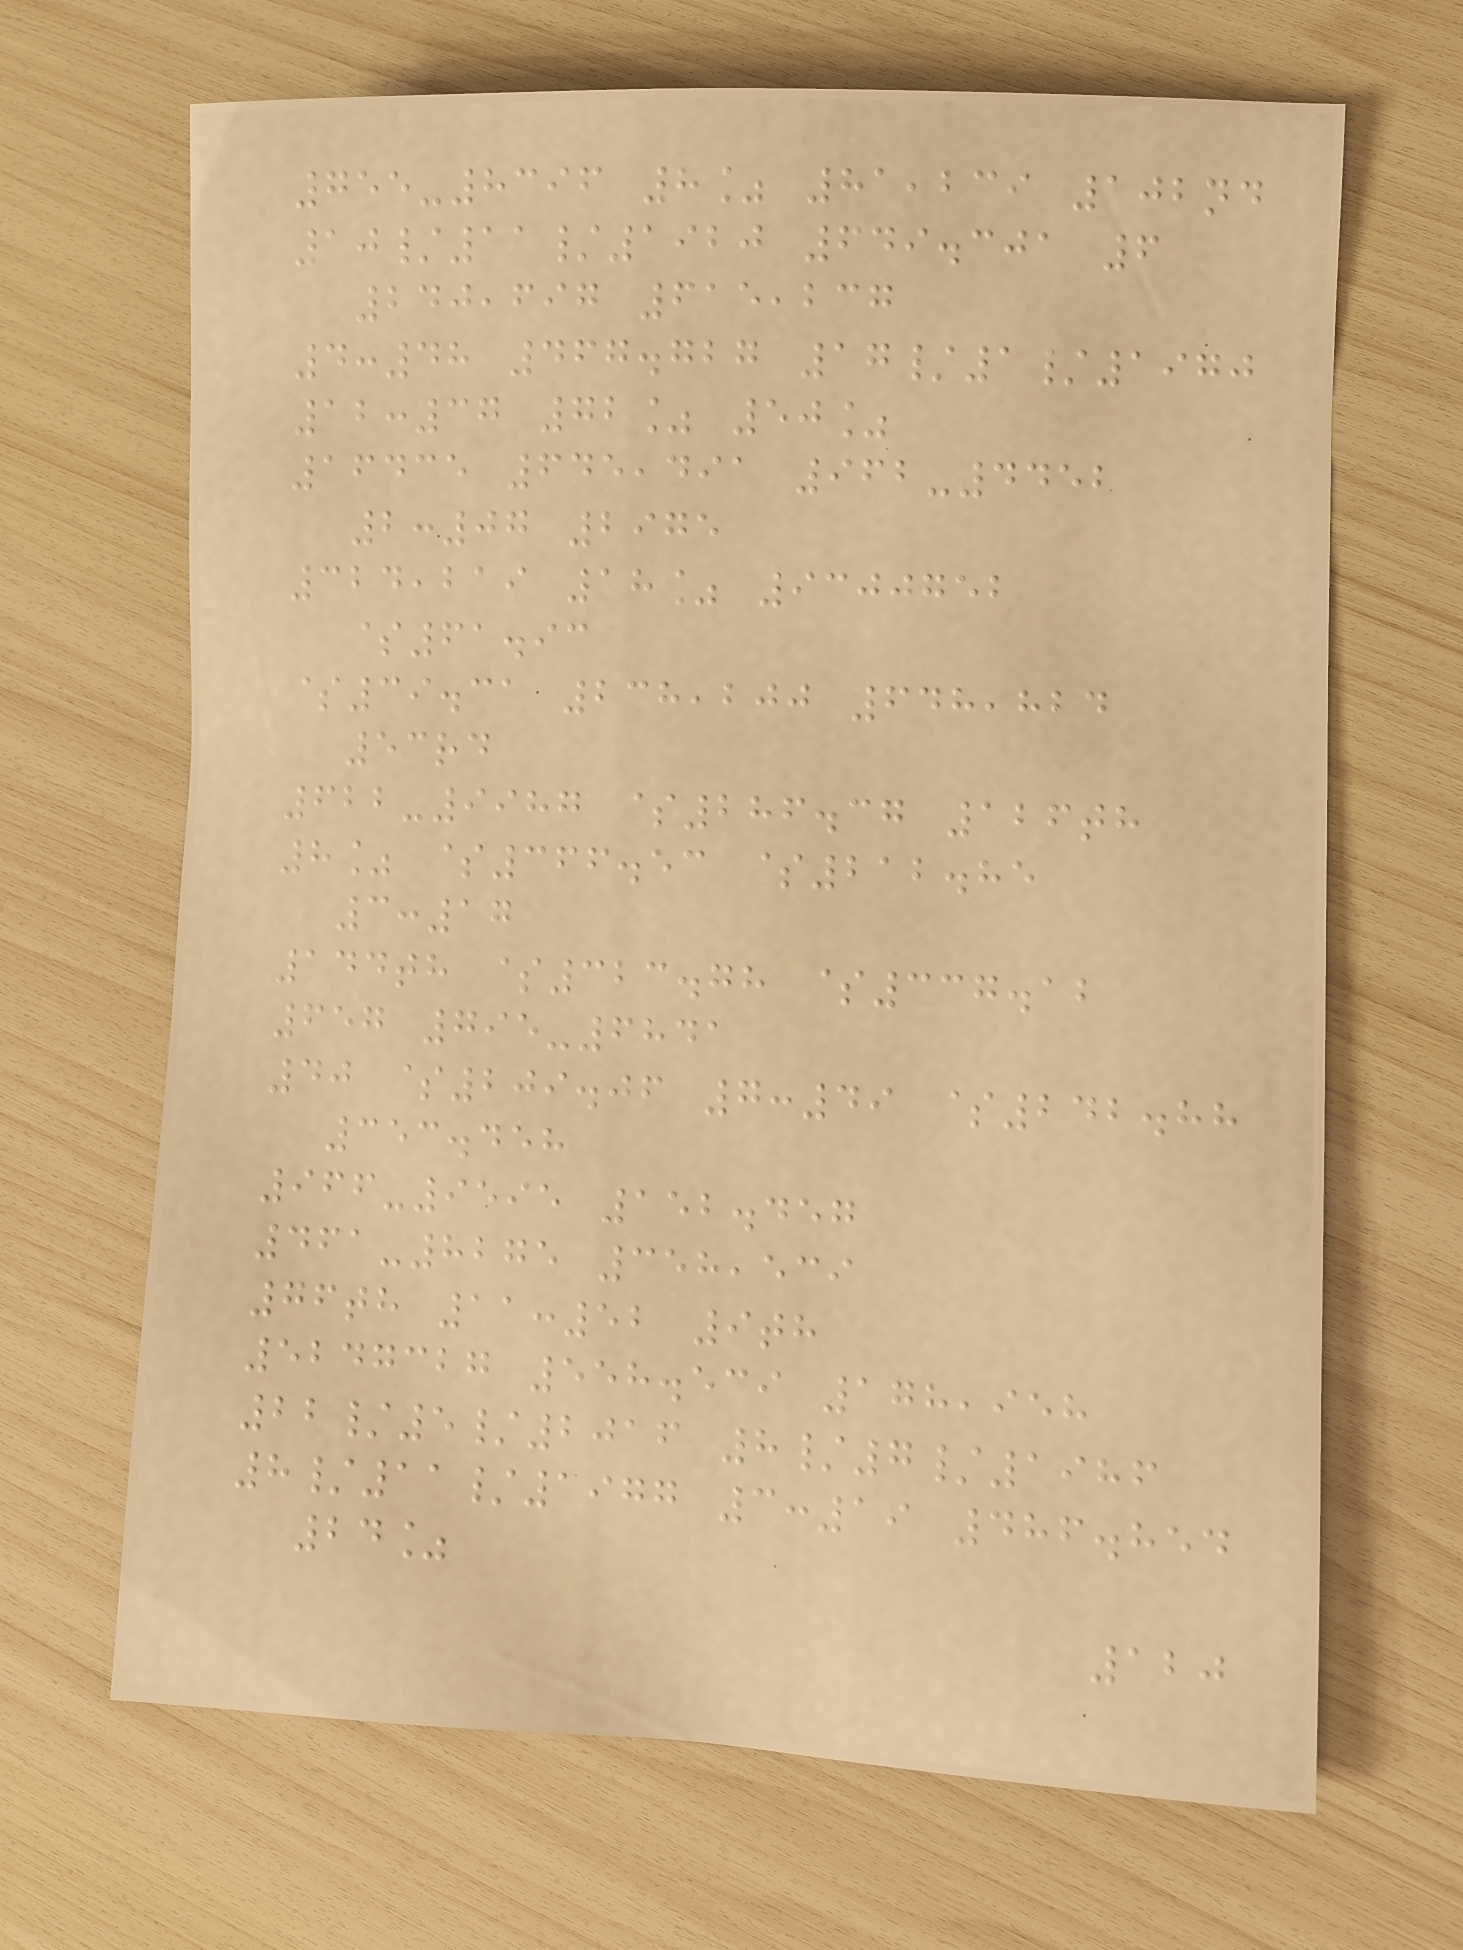755-8396 8% 81,239 102nd
10/11/1920 649.301 6
240,697 615,237
4:48 467.727 17/1/1970
12:37 72% 50%
16435 645,491 962-4452
2:07 2975
324,219 18% 9300752
$61.93
$39.31 238,200 648,824
53rd
622-9987 $286.37 126th
8% $366.53 $212.85
3:17
144th $323.78 $337.12
657 795-6841
40 $209.06 7:49 $242.88
353.458
966-9595 152.457
461-8275 358,539
76th 11:52 9th
5247327 558.539 178,958
22/5/2016 8/7/1986
8/11/1977 3:19 486.854
24%
120
